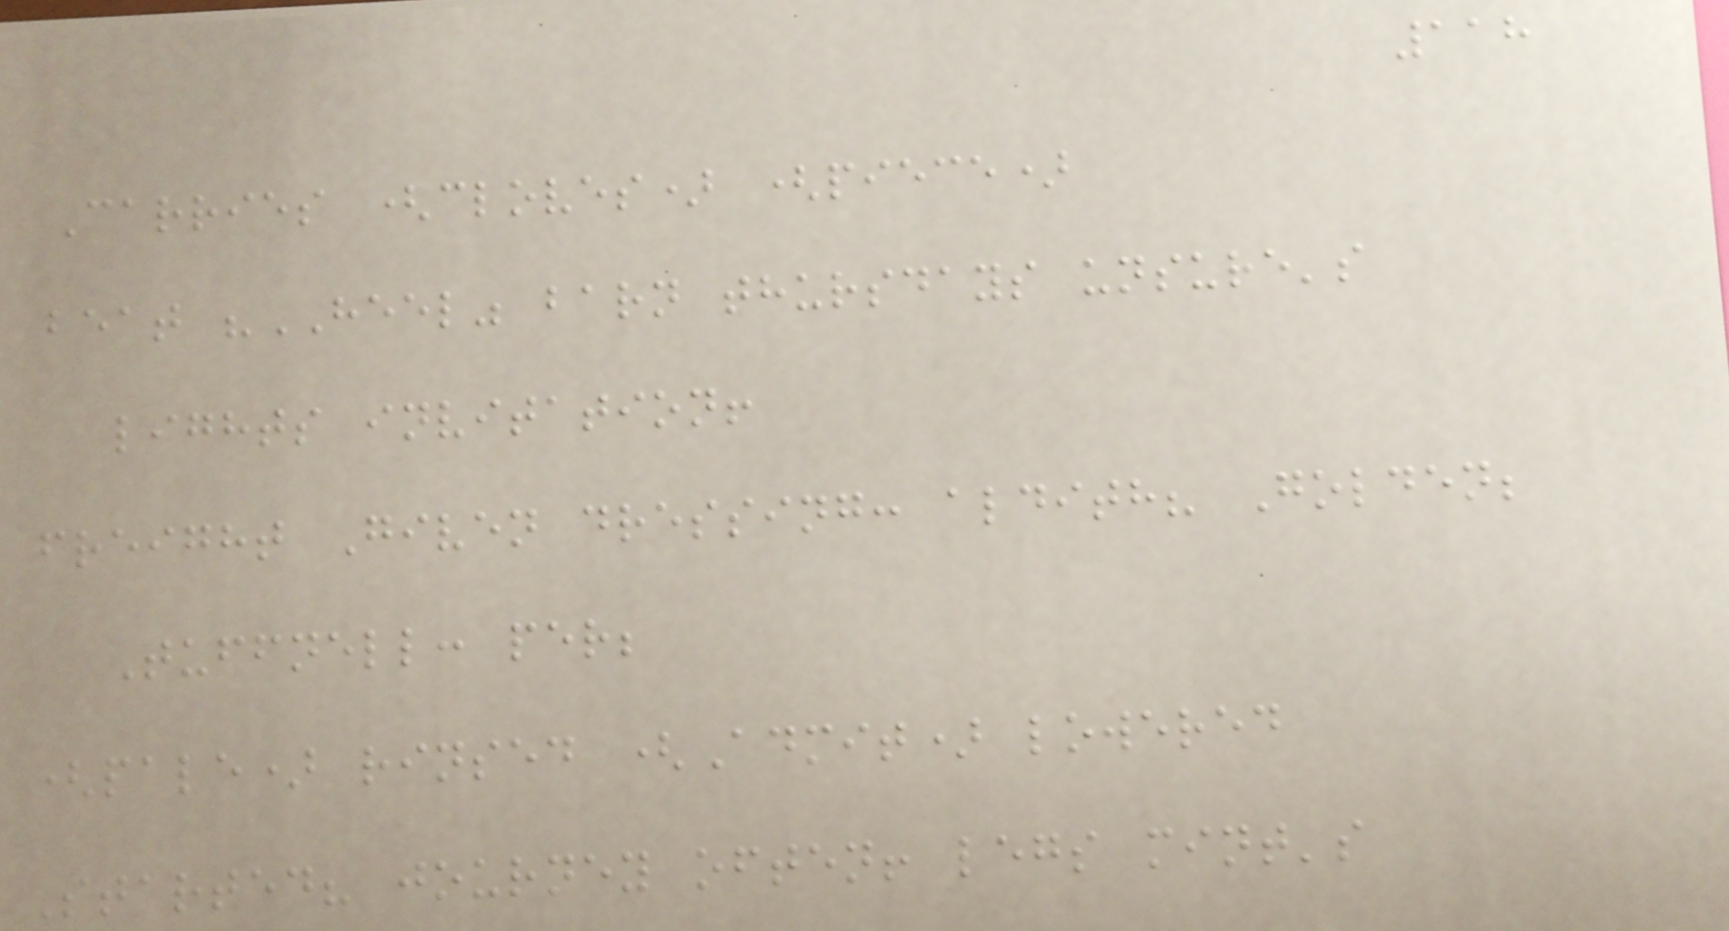118
Carries (cloves) (piece)
beat "HEEL" barn thursdays unsure's
lights invitation!
freight Given dressing: aldith? Golden;
Tuffnell: per;
(pale) rinsed (Admit) lowered
Started? journey often! legs mint's
